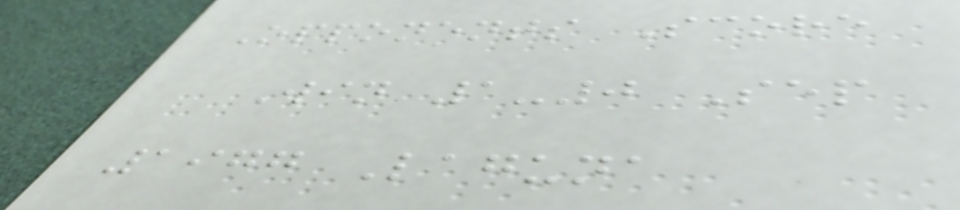Opponents Score
Win 1-0 Sep
1977 Laguna
